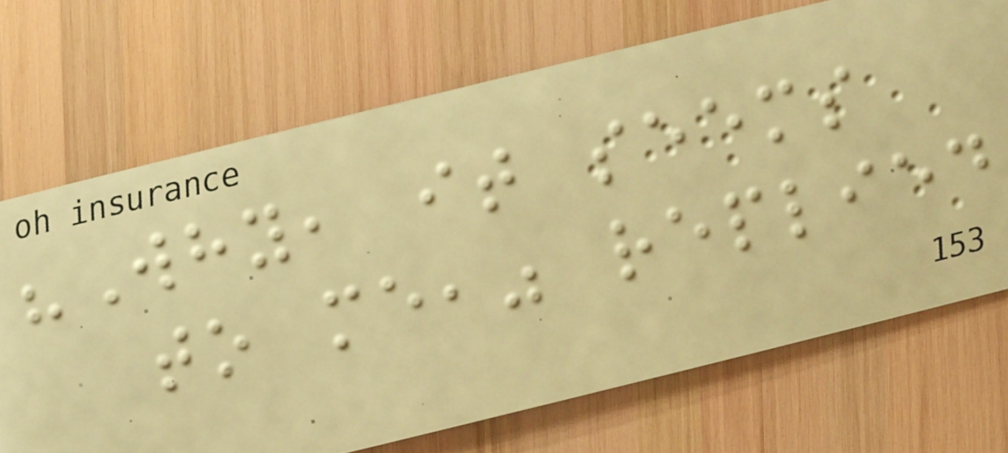"Why, it seems
to me," replied
